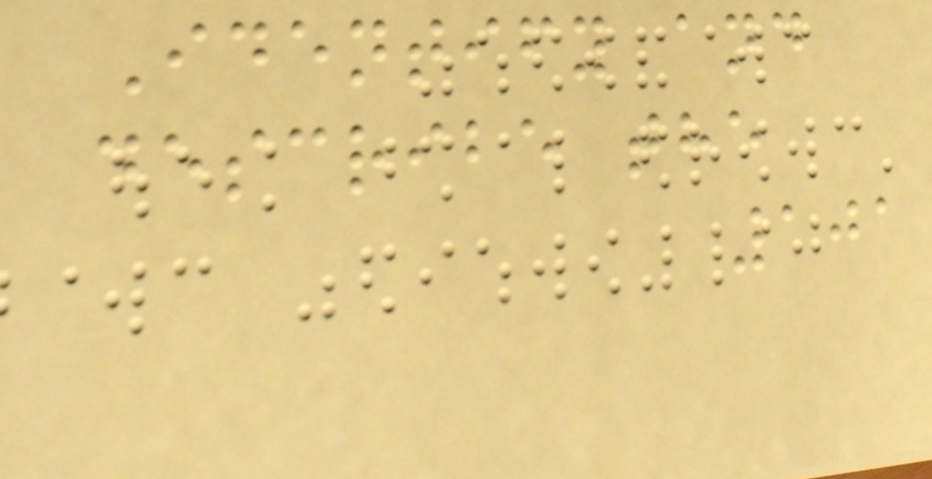Identify and
describe the
101
